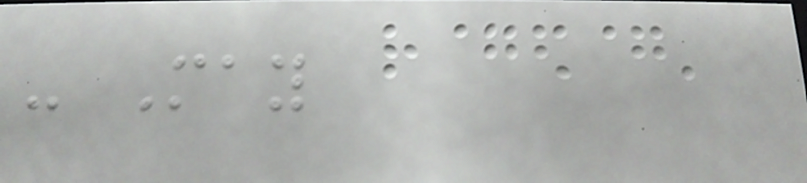- May
